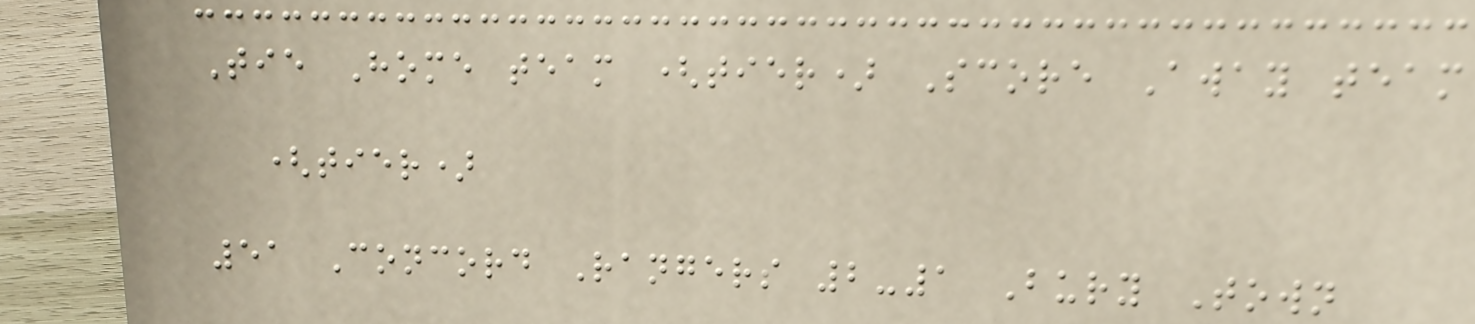Tie Home team (tier) Score Away team
(tier)
51 Concord Rangers 2-1 Bury Town
